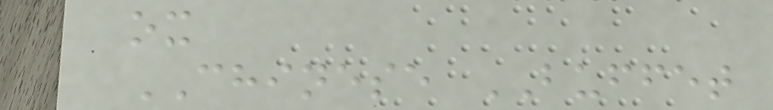ox
CHINESE BUFFET
